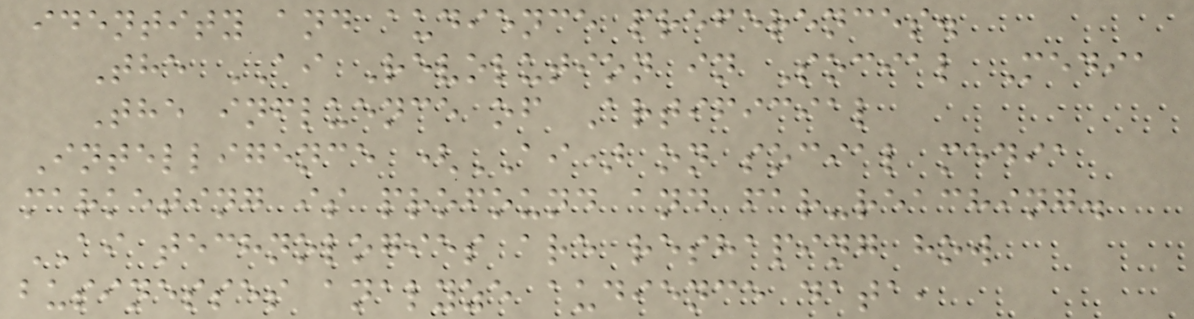identity and audience preferences.
The AI Revolution in Social Media
The influence of Artificial
Intelligence (AI) on social media
marketing is profound and far-reaching.
AI technologies are reshaping how
businesses analyze audience data,
